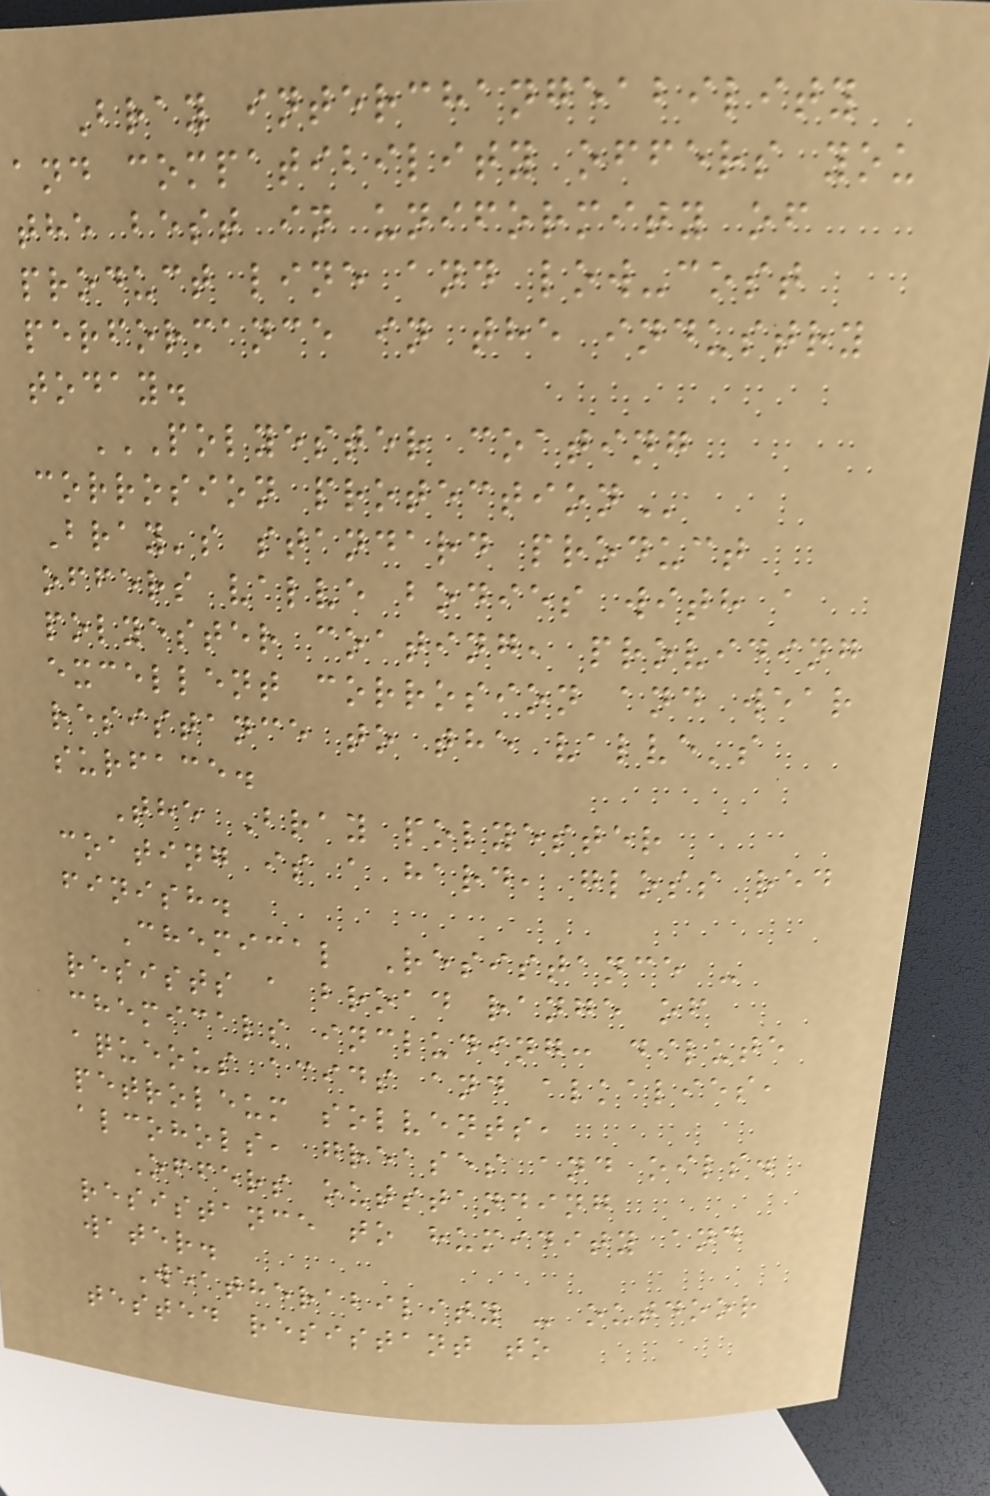Bray interchangeability
and compatibility offers you
the best in uniformity of
product line and low-cost
performance in the industry
today.
POLYESTER COATING
CORROSION PROTECTION
Bray's standard product
offers valve bodies with a
polyester coating, providing
excellent corrosion and wear
resistance to the valve's
surface.
The Bray polyester
coating is a hard, gloss red
finish.
Chemical Resistance -
resists a broad range of
chemicals including: dilute
aqueous acids and alkalies,
petroleum solvents,
alcohols, greases and oils.
Offers outstanding
resistance to humidity and
water.
Weatherability - outdoor
tested resistant to
